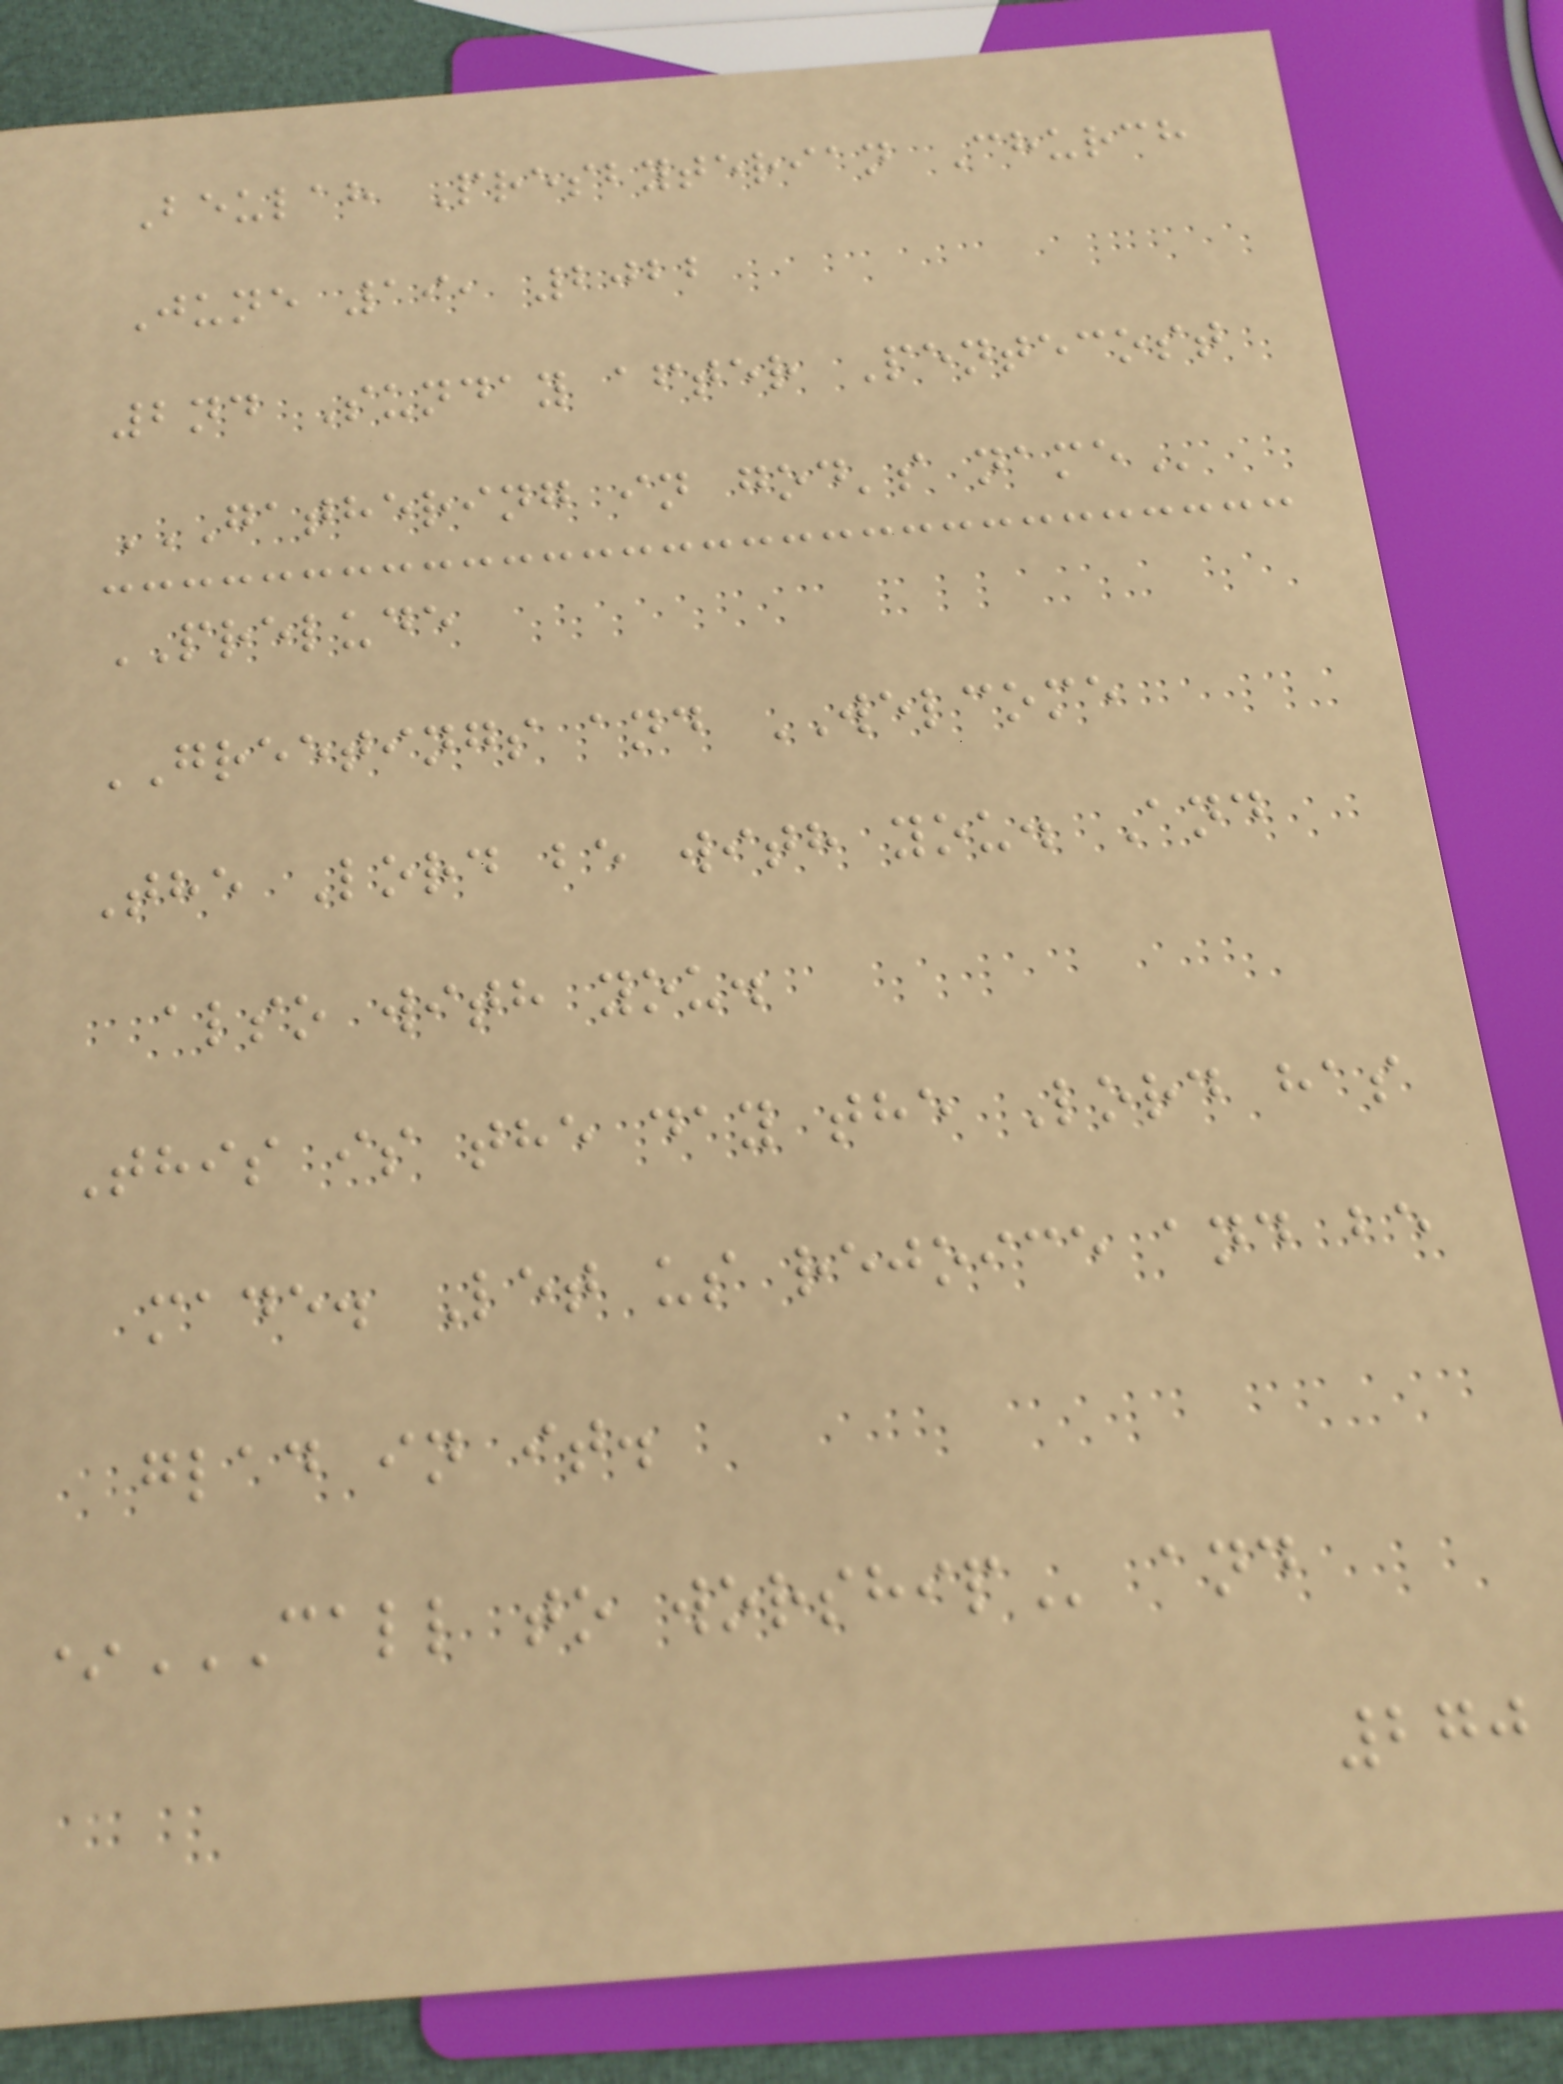Beulah Presbyterian Church
June 19, 2022
2nd Sunday after Pentecost
GATHERING IN GOD'S NAME
PRELUDE
GREETINGS and WELCOME
The Lord be with you. And
also with you.
This is the day the Lord has
made. Let us rejoice and be
glad in it.
*CALL TO WORSHIP and
270
